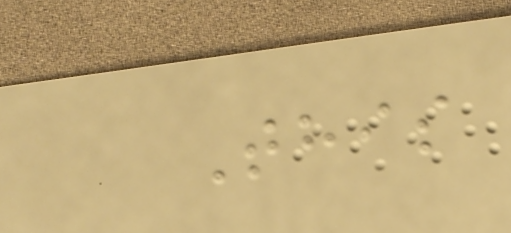This
